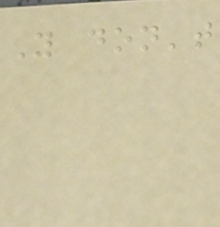You don't
